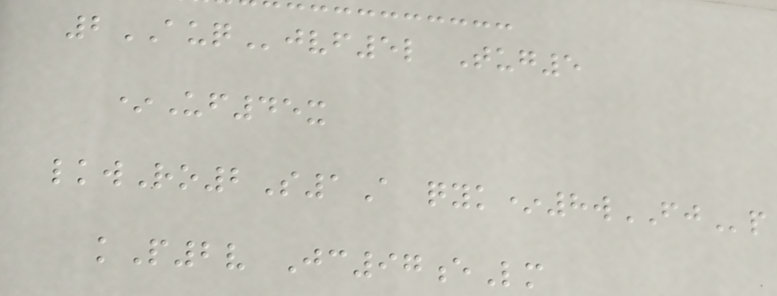2AUQjvf5l Tug5
*Uf45x
lkwRo2S1A qyk*8wFJp
kP2v Jc97eLm
